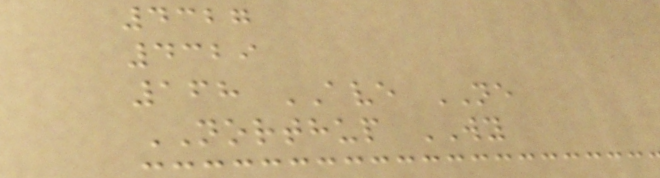4327
4329
168 AVE NE
NORTHUP WY
